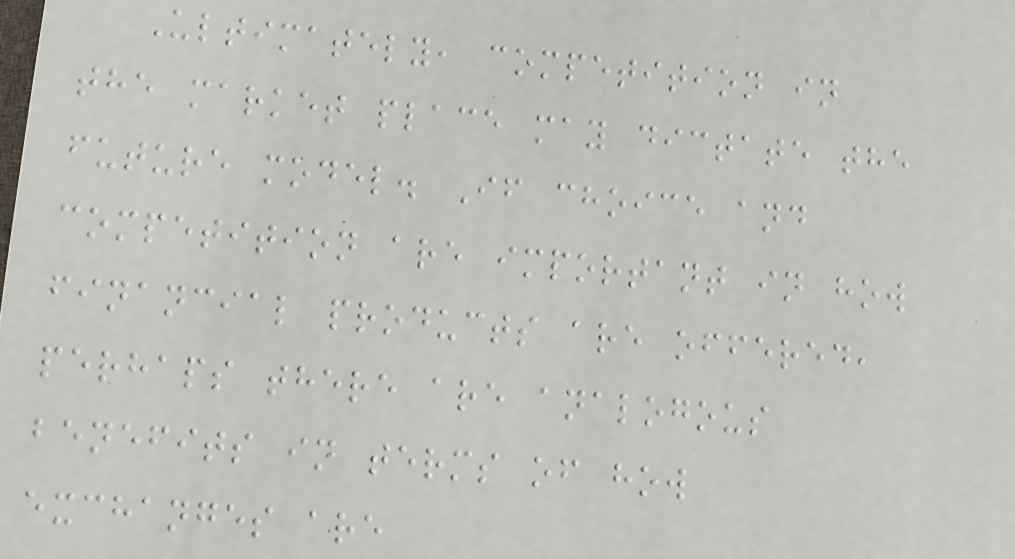Ultimately, competition in
the market place may dictate the
future model. If choice and
competition are important in how
financial products are offered,
perhaps there are analogous
benefits in terms of how
exchanges are
